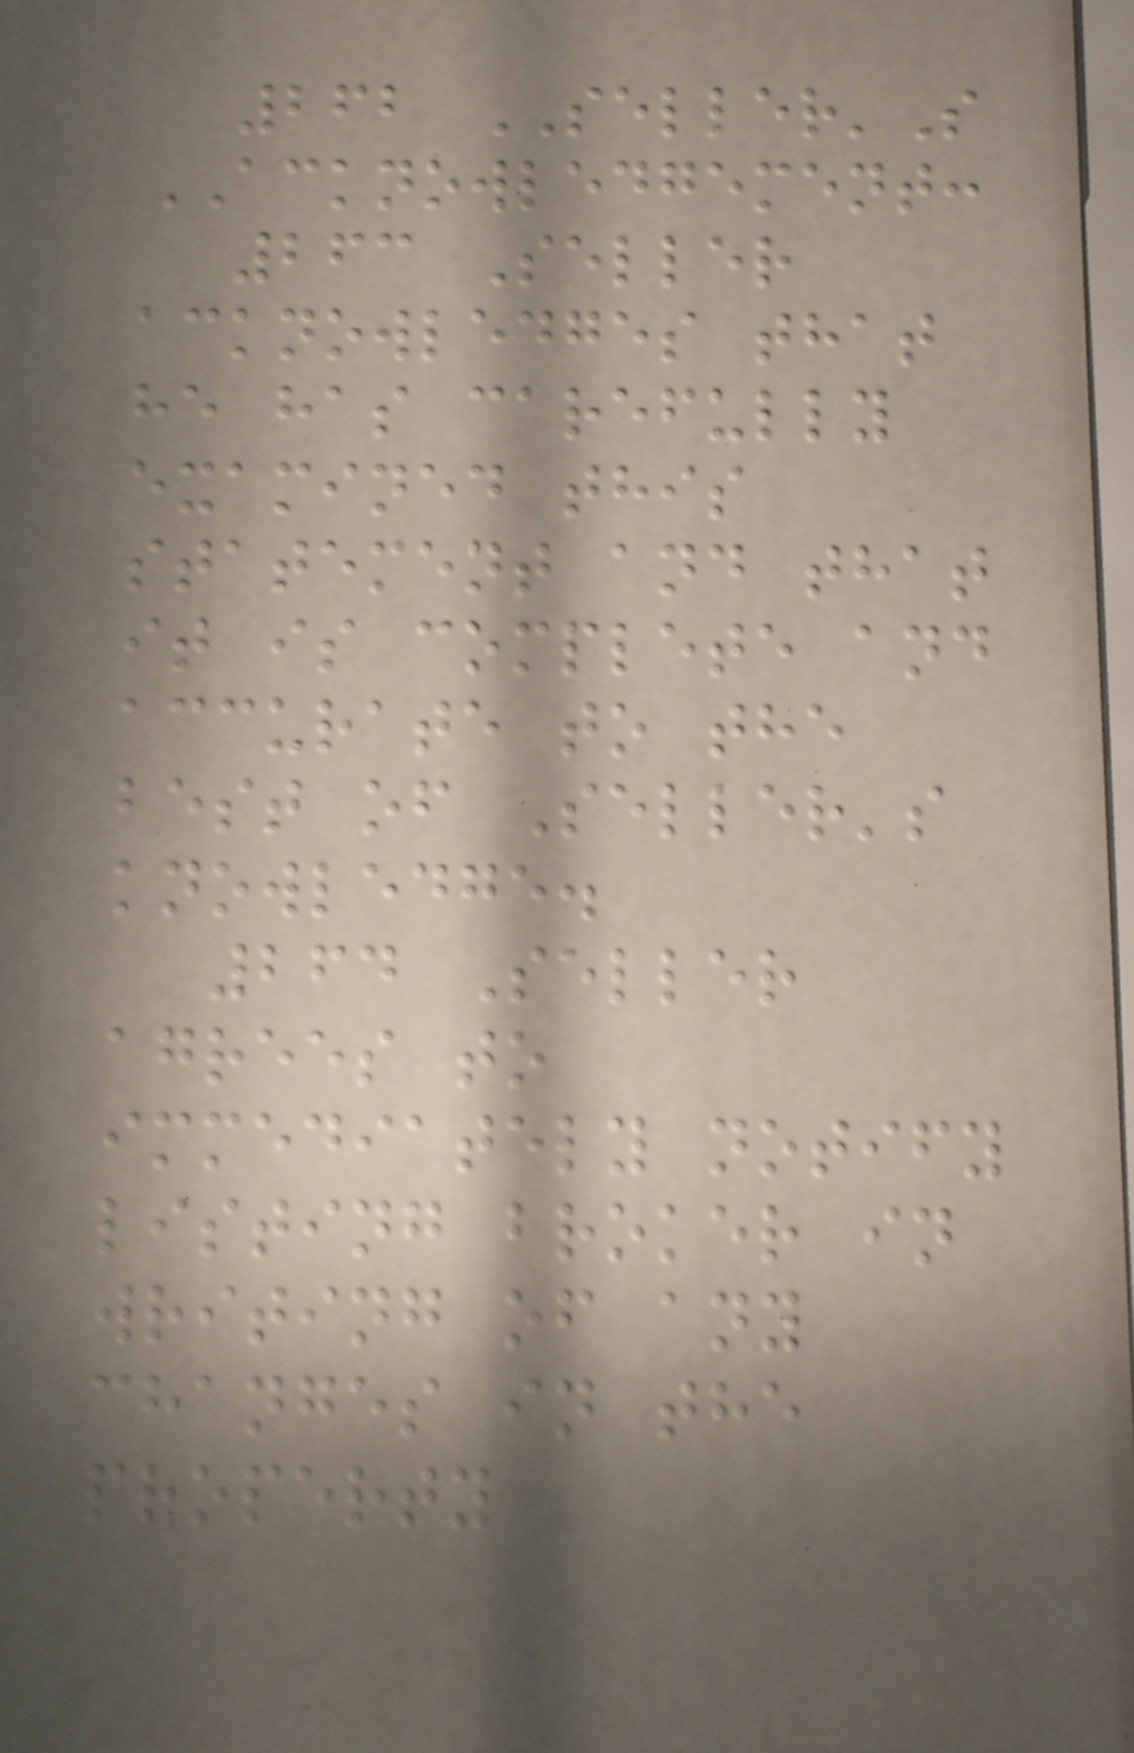262 SELLER'S
ACKNOWLEDGEMENT:
263 Seller
acknowledges that
he has carefully
examined this
statement and that
it is complete and
accurate to the
best of Seller's
knowledge.
264 Seller
agrees to
immediately notify
listing broker in
writing of any
changes in the
property
